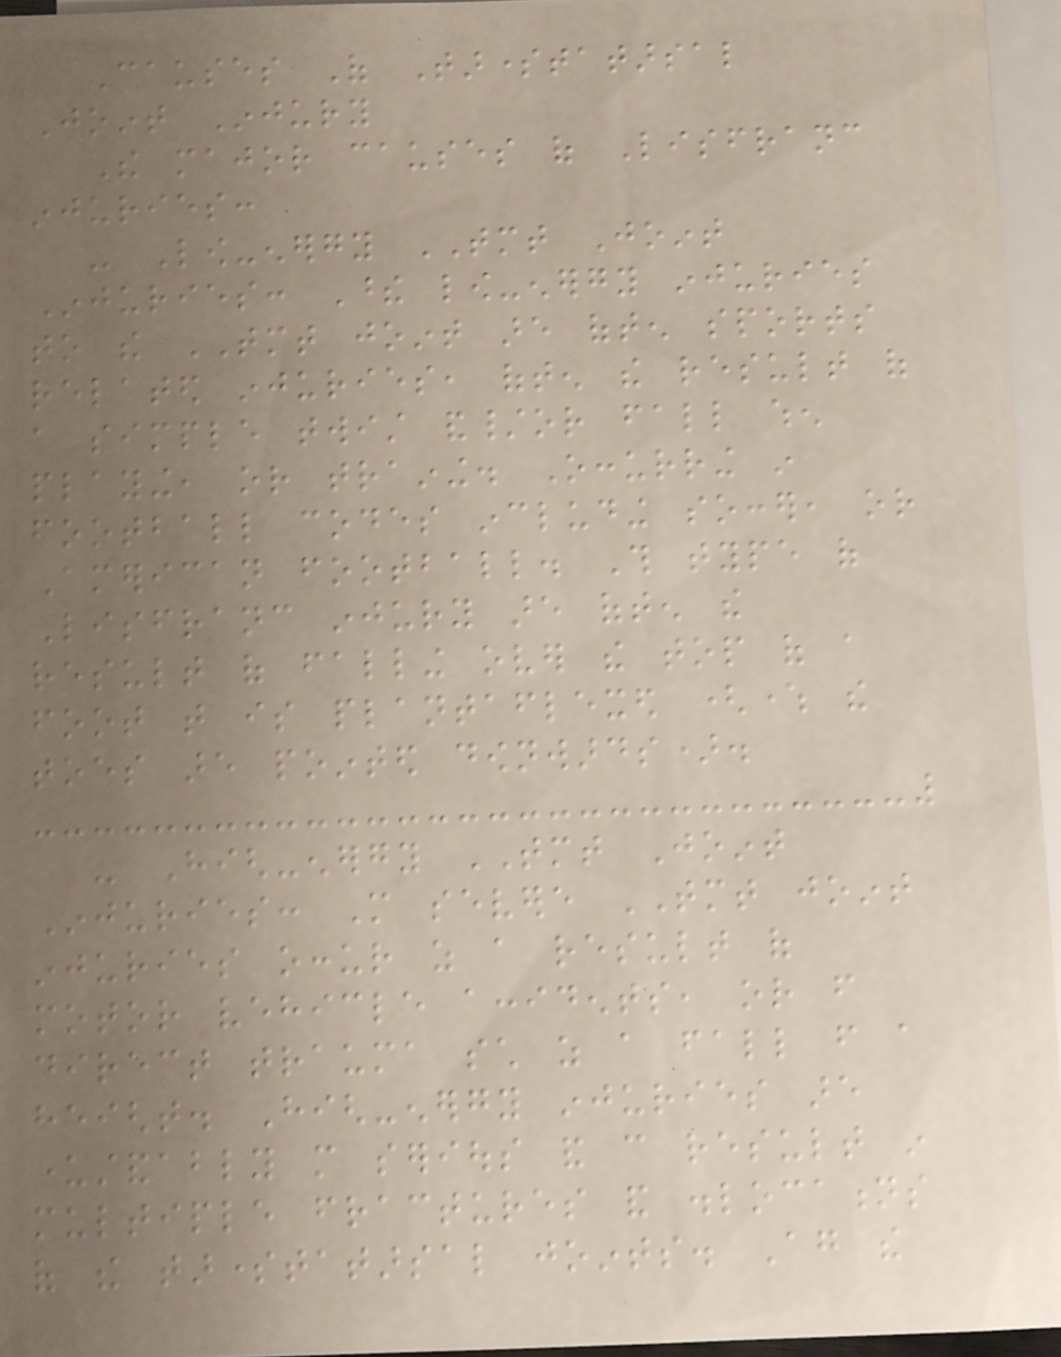Causes Of Tarsometatarsal
Joint Injury
The major causes of Lisfranc
injuries:
- Low-energy TMT Joint
Injuries: These low-energy injuries
to the TMT joint are often sports
related injuries, often the result of
a simple twist and/or fall when
playing, or training. Occurring in
football codes including soccer, or
American football. This type of
Lisfranc injury are often the
result of falling over the top of a
foot that is plantaflexed (where the
toes are pointed downwards).
- High-energy TMT Joint
Injuries: More severe TMT joint
injuries occur as a result of
motor vehicle accidents, or from
direct trauma such as a fall from a
height. High-energy injuries are
understandably more serious and can result in
multiple fractures and dislocations
of the tarsometatarsal joints. Again the
